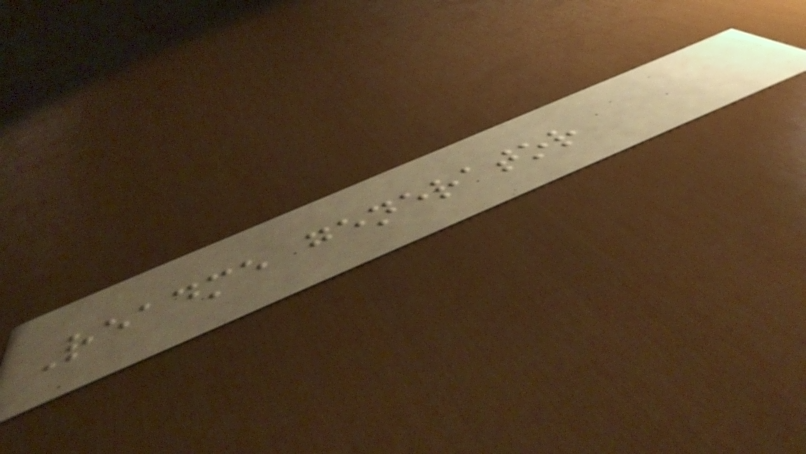Readme generator
